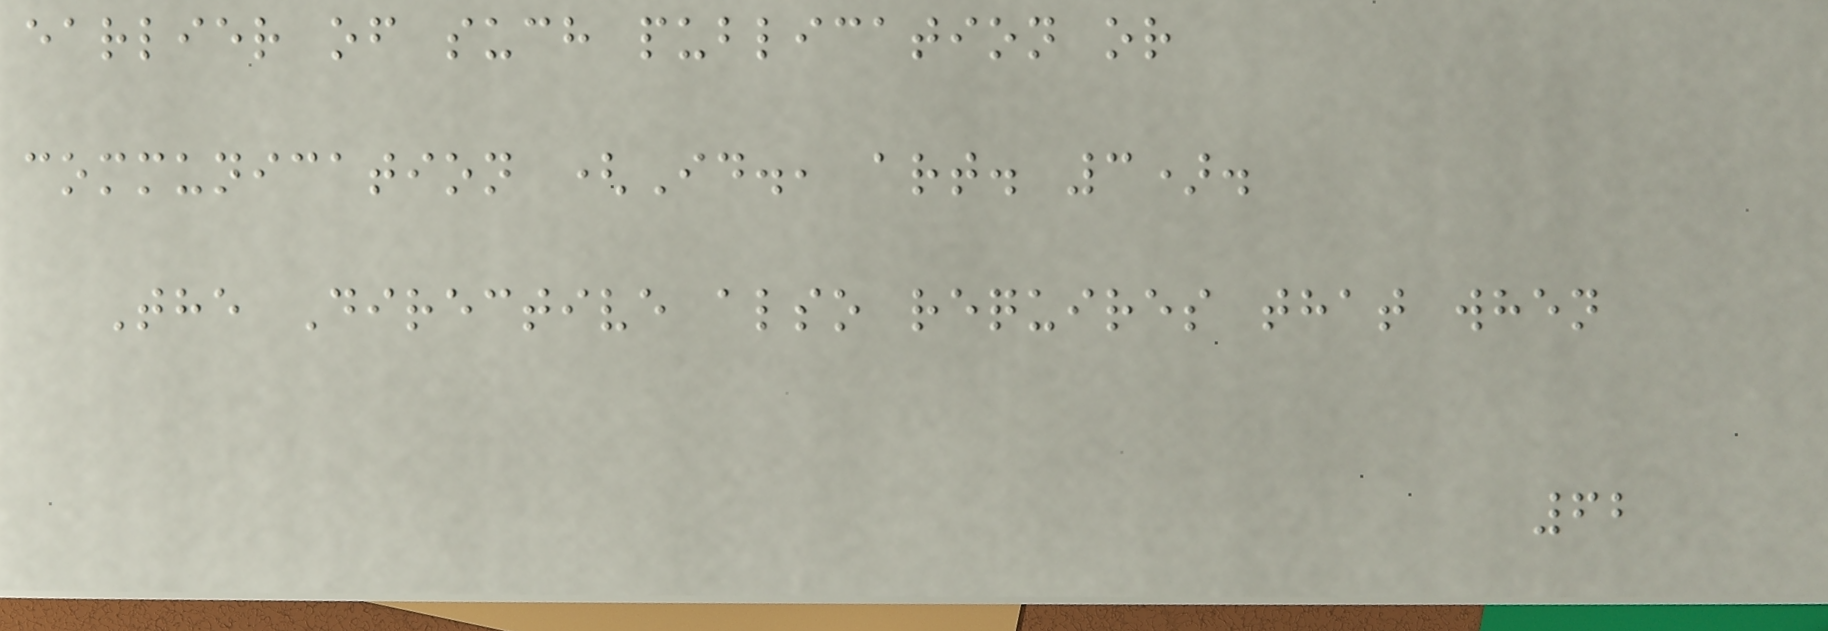earlier of such publication or
communication (Id., art. 3).
The Directive also requires that when
62
